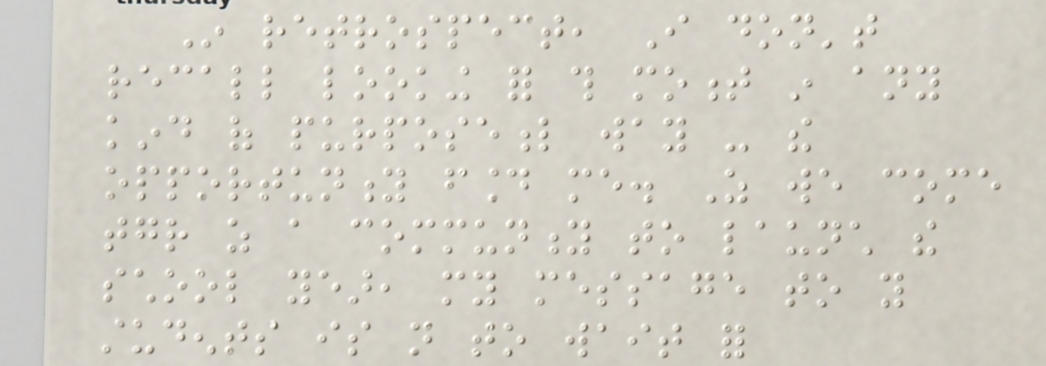In retrospect, I don't
recall looking for this moment in any
kind of purposeful way - the
opportunity found me. As we come
together as a community to launch the
school year, my message to you
students is not to wait for
